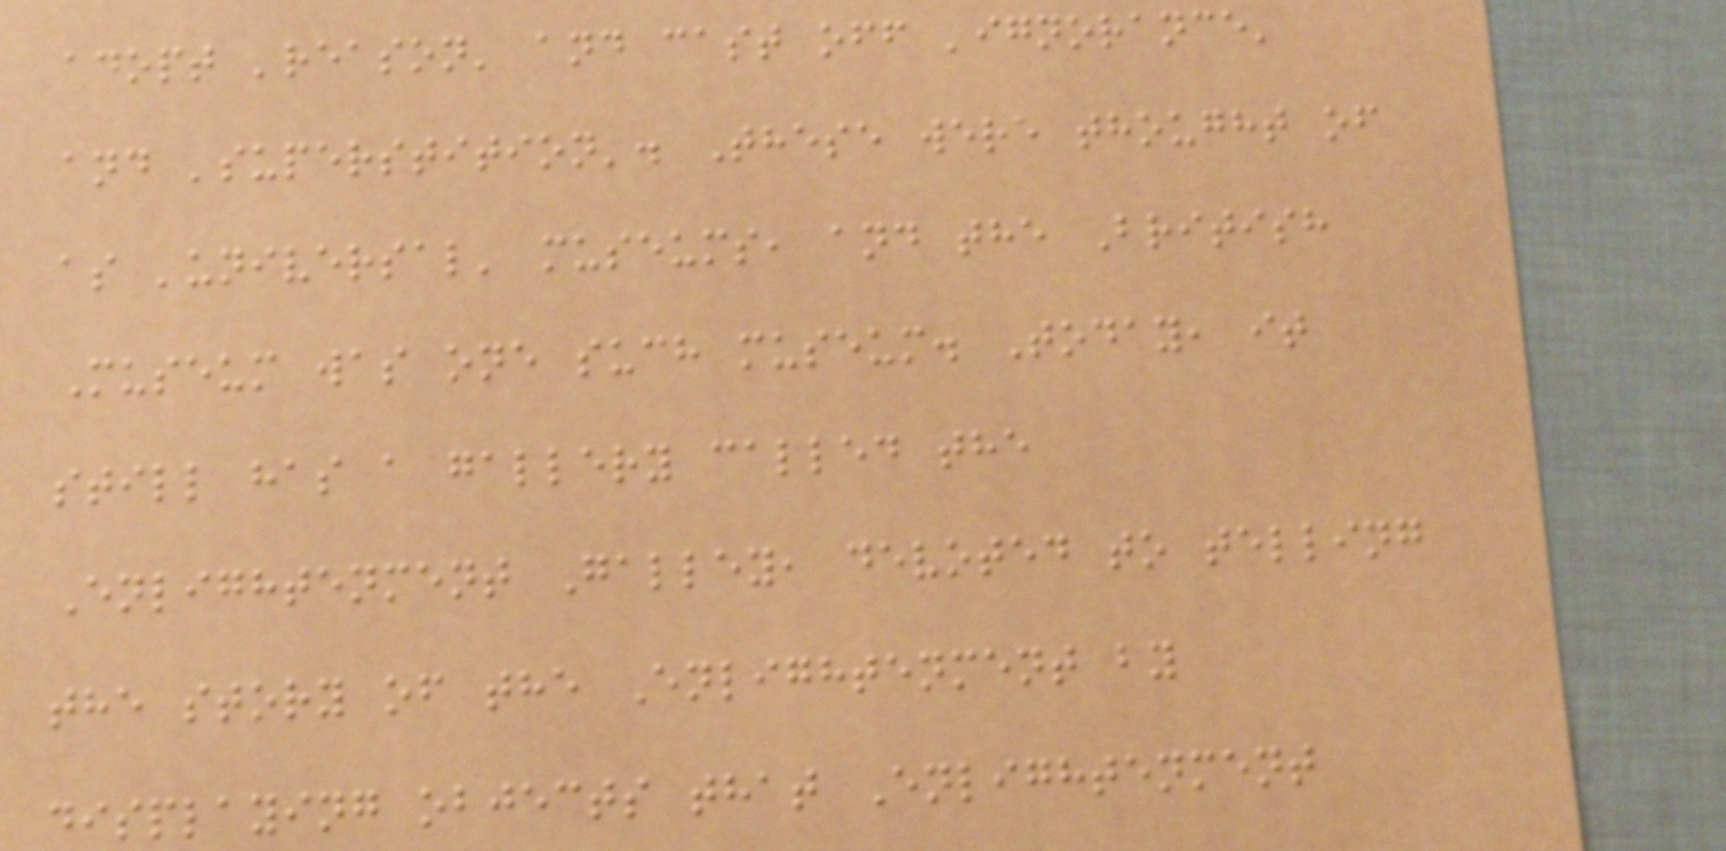adopt 'reason' and cast off 'ignorance'
and 'superstition'. These were thought of
as 'universal' museums, and the British
Museum was one such museum. Today, it
still has a gallery called the
Enlightenment Galley, devoted to telling
the story of the Enlightenment by
displaying objects that Enlightenment
